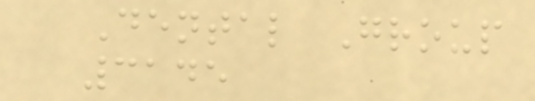Dental Group
3145
